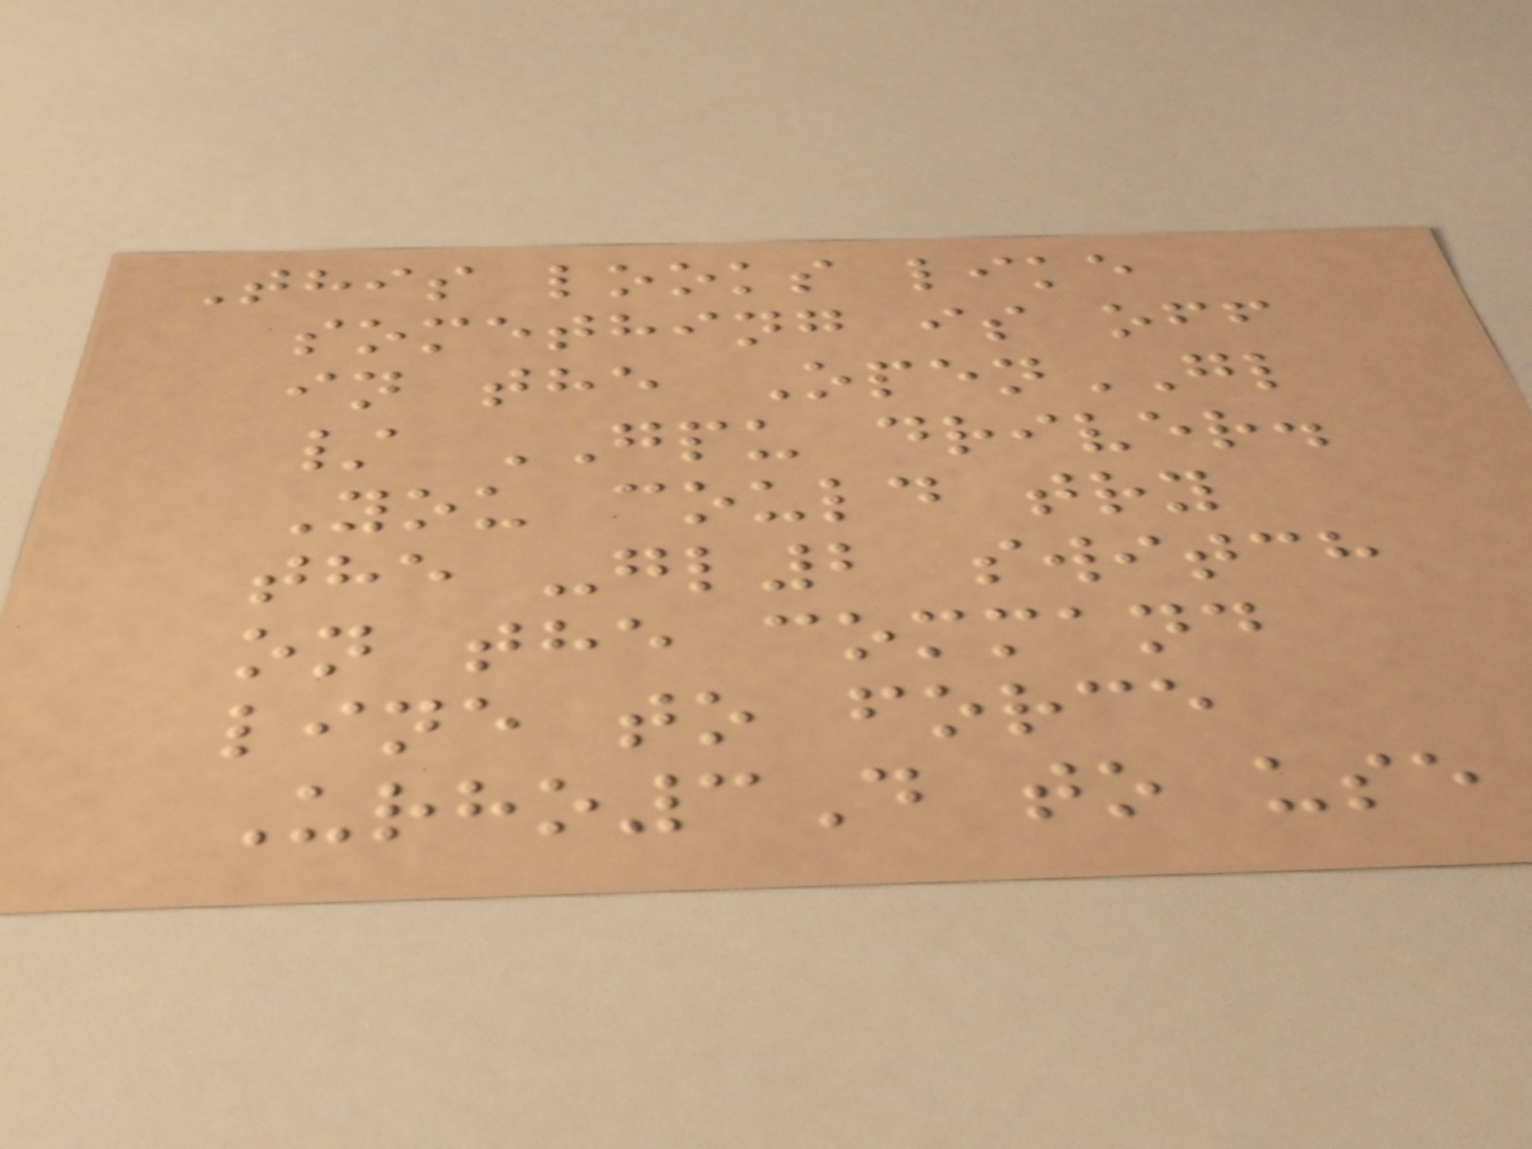This looks like
something is off
in the OpenGL
/ GPU driver.
You could try
the -gl2 switch
on the command
line to force
Urho3D to use
